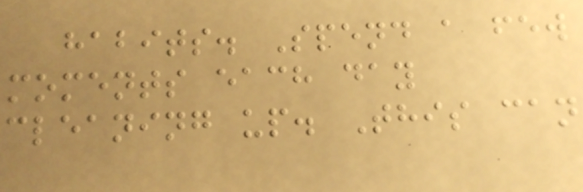habits. Spend a few
moments each day
cleaning up. This can
